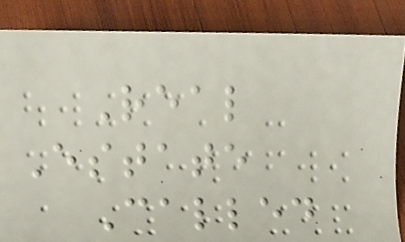Real
Estate
Called
